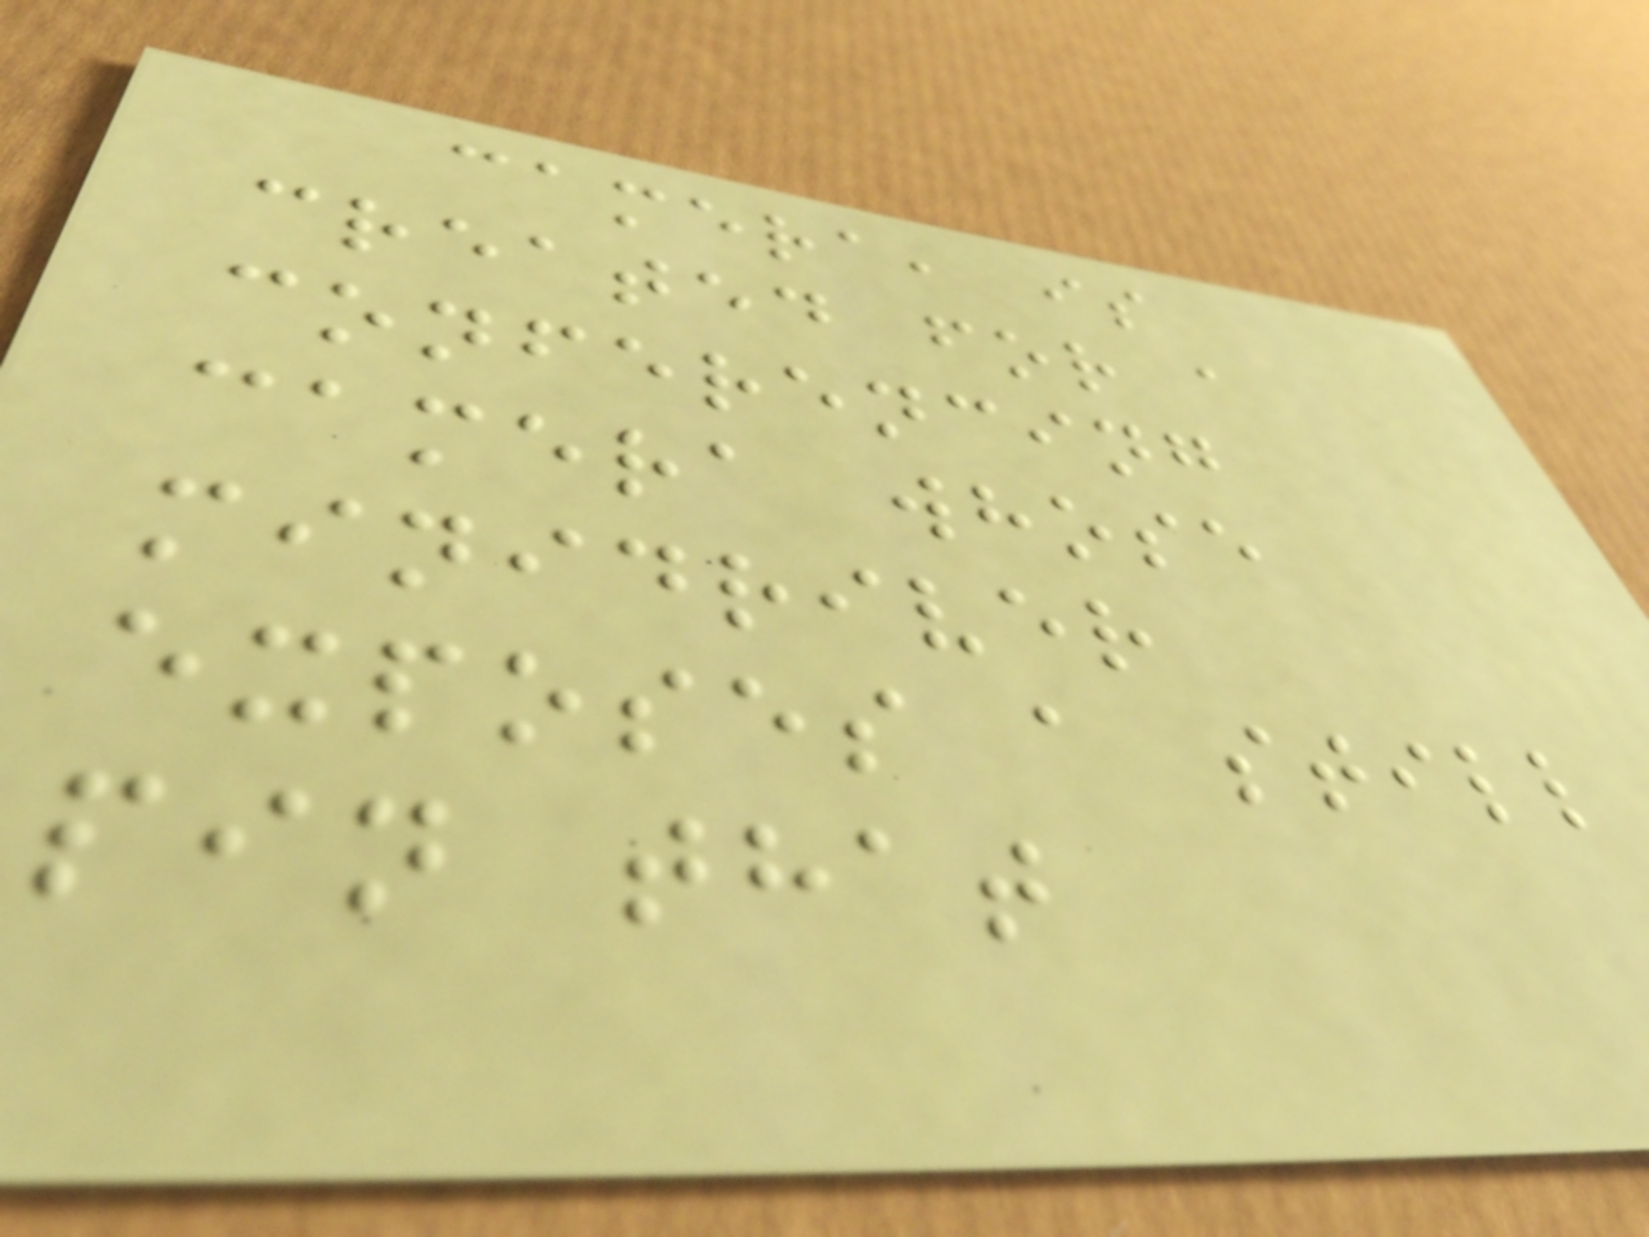camera, is
created for a
conferencing
camera whose
minidriver
exposes a still
pin that
